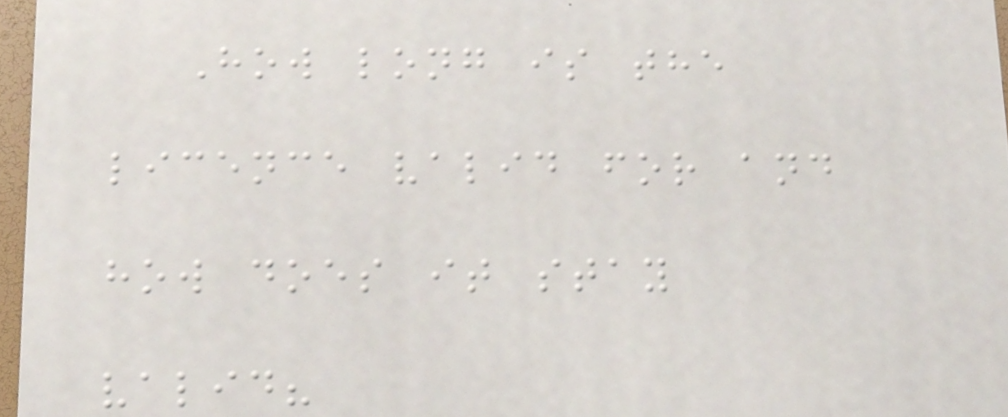How long is the
licence valid for and
how does it stay
valid?
